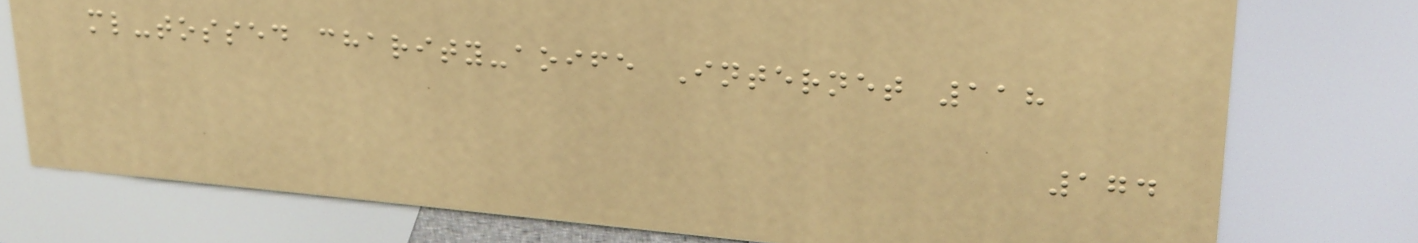ml-tossed charity-aoife Internet 118
174
